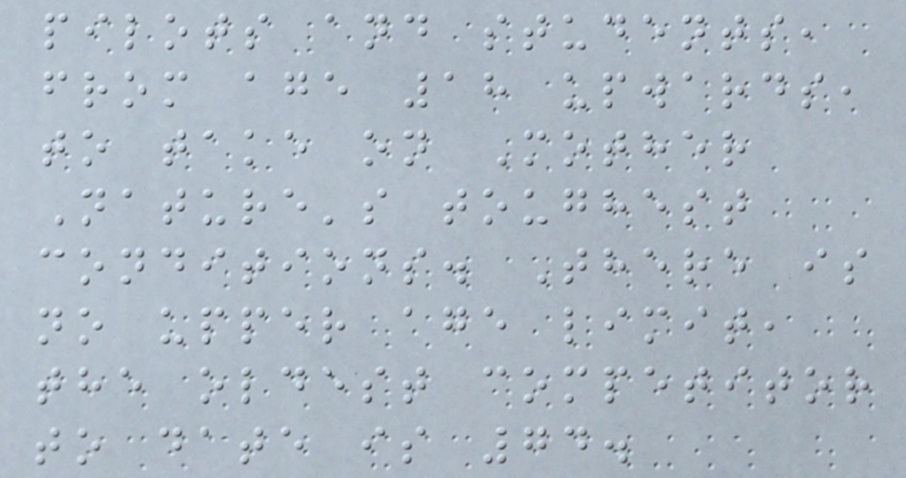pilots and students,
from age 18 upwards,
to take on Mother
Nature's toughest
conditions. There is
no upper age limit,
the oldest competitor
to date is 74.
